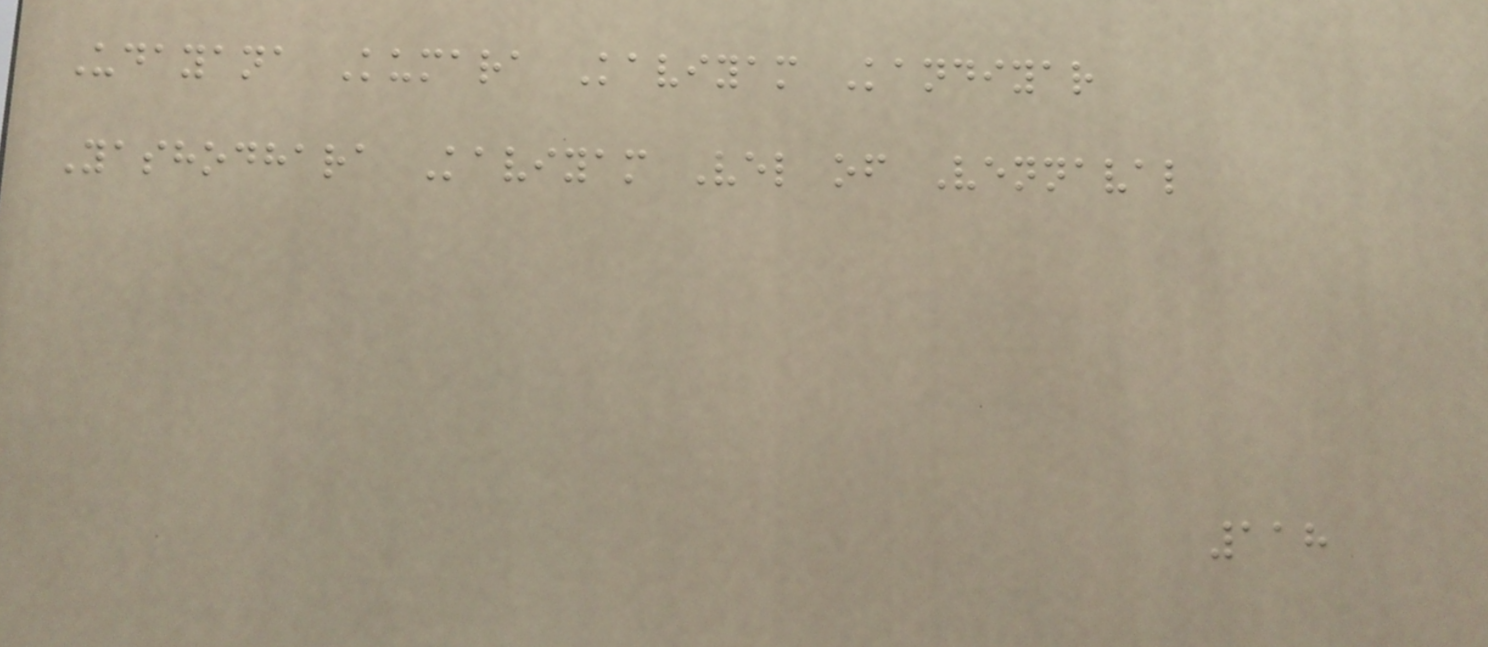Udayana Kumara Kaviyam Kandiyar
Yashodhara Kaviyam Vel of Vennaval
118
